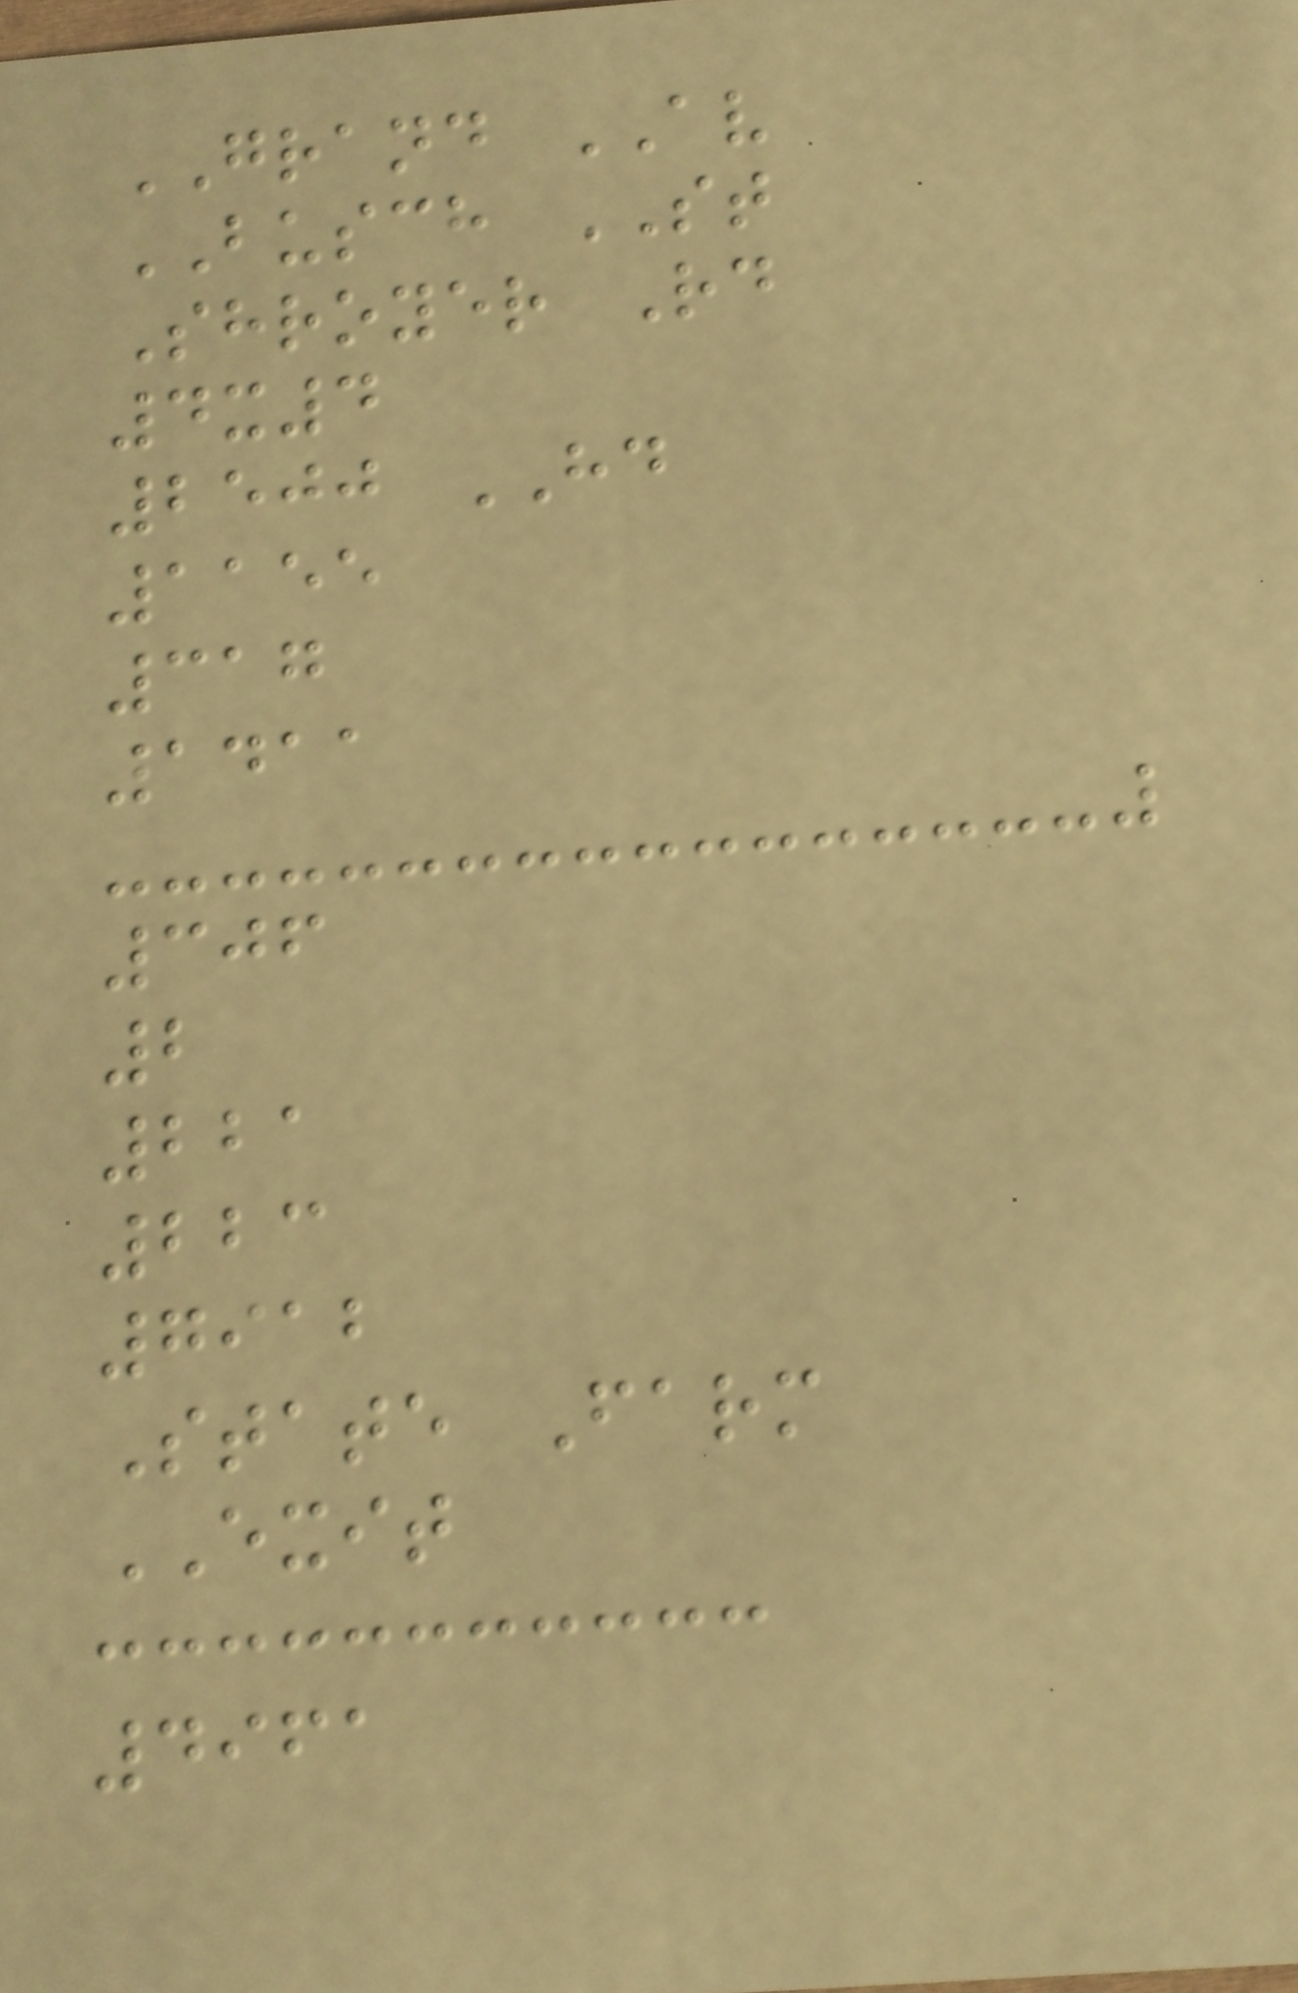GRAND AV
BUSCH ST
Shroyer Rd
4x4
2500 HD
1155
317
1411
306
2
221
223
7912
State Farm
EXIT
4961
